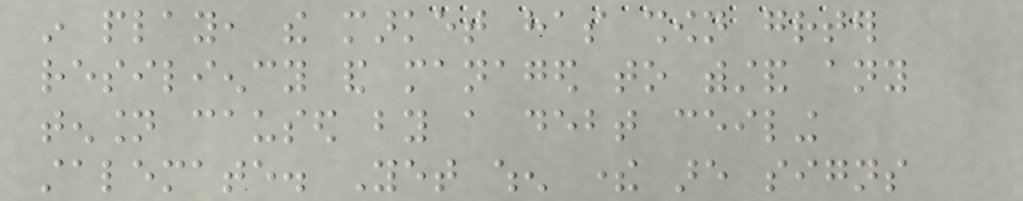in play, the market has shown greater
resiliency and managed to withstand any
tension caused by a debt ceiling
stalemate. Yet when there are signs
